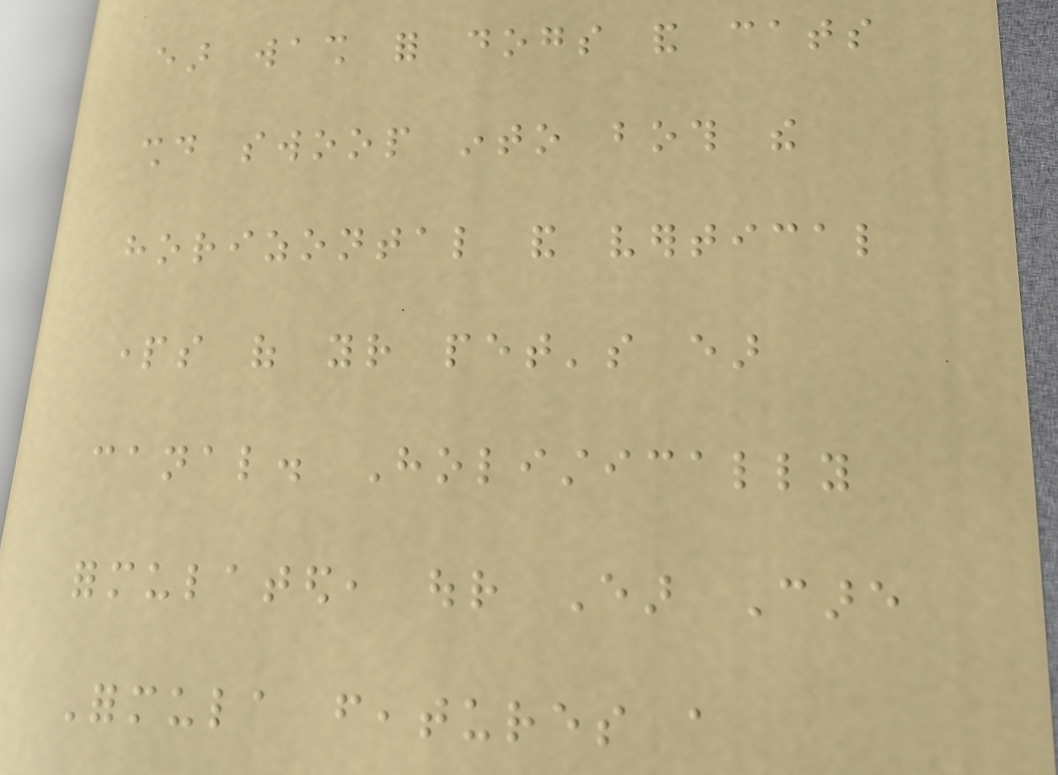ear wash for dogs and cats
should swoop into both the
horizontal and vertical
parts of your pet's ear
canal. Holistically
formulated, our Ear Care
Formula features a
